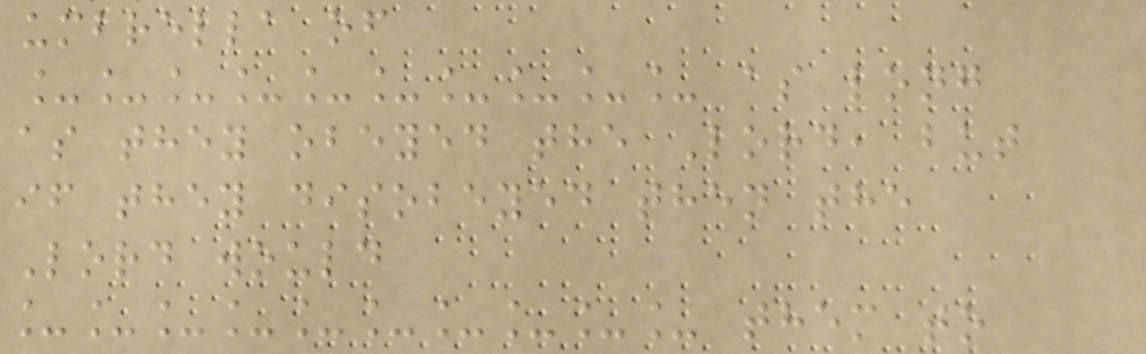umbrella of
__________ as long
as they obeyed the Lord, but
if they disobeyed then the
Lord would
__________ them to
